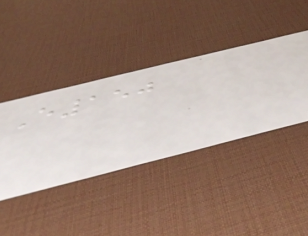E150
